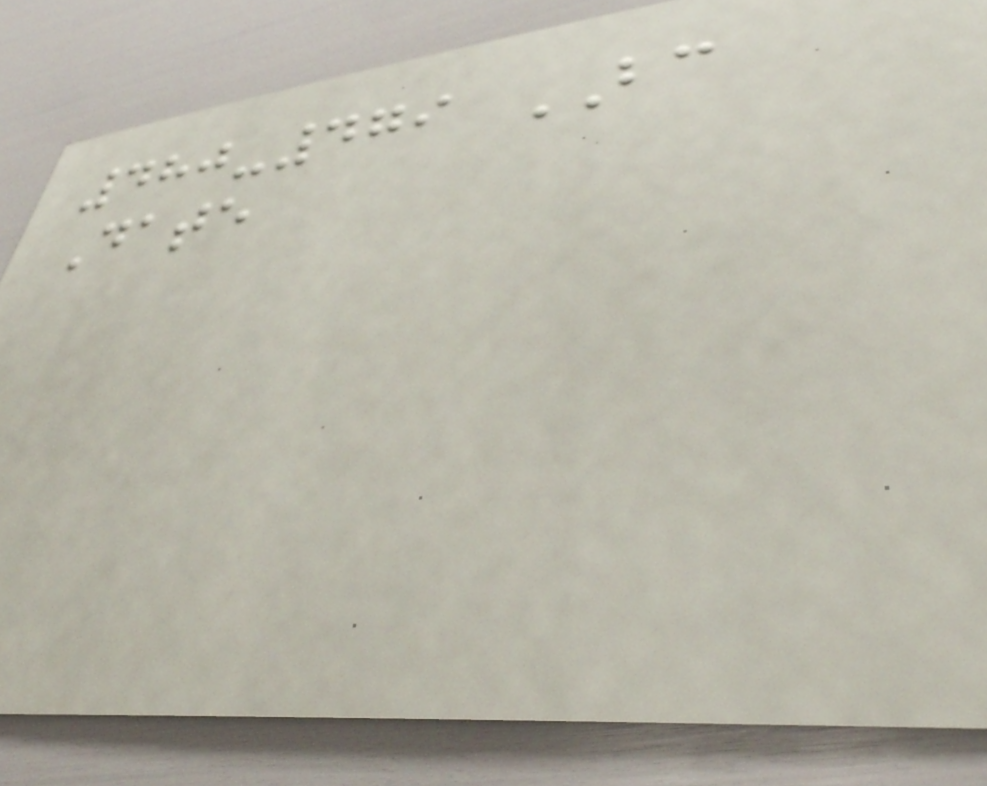480-479 BC
Date
